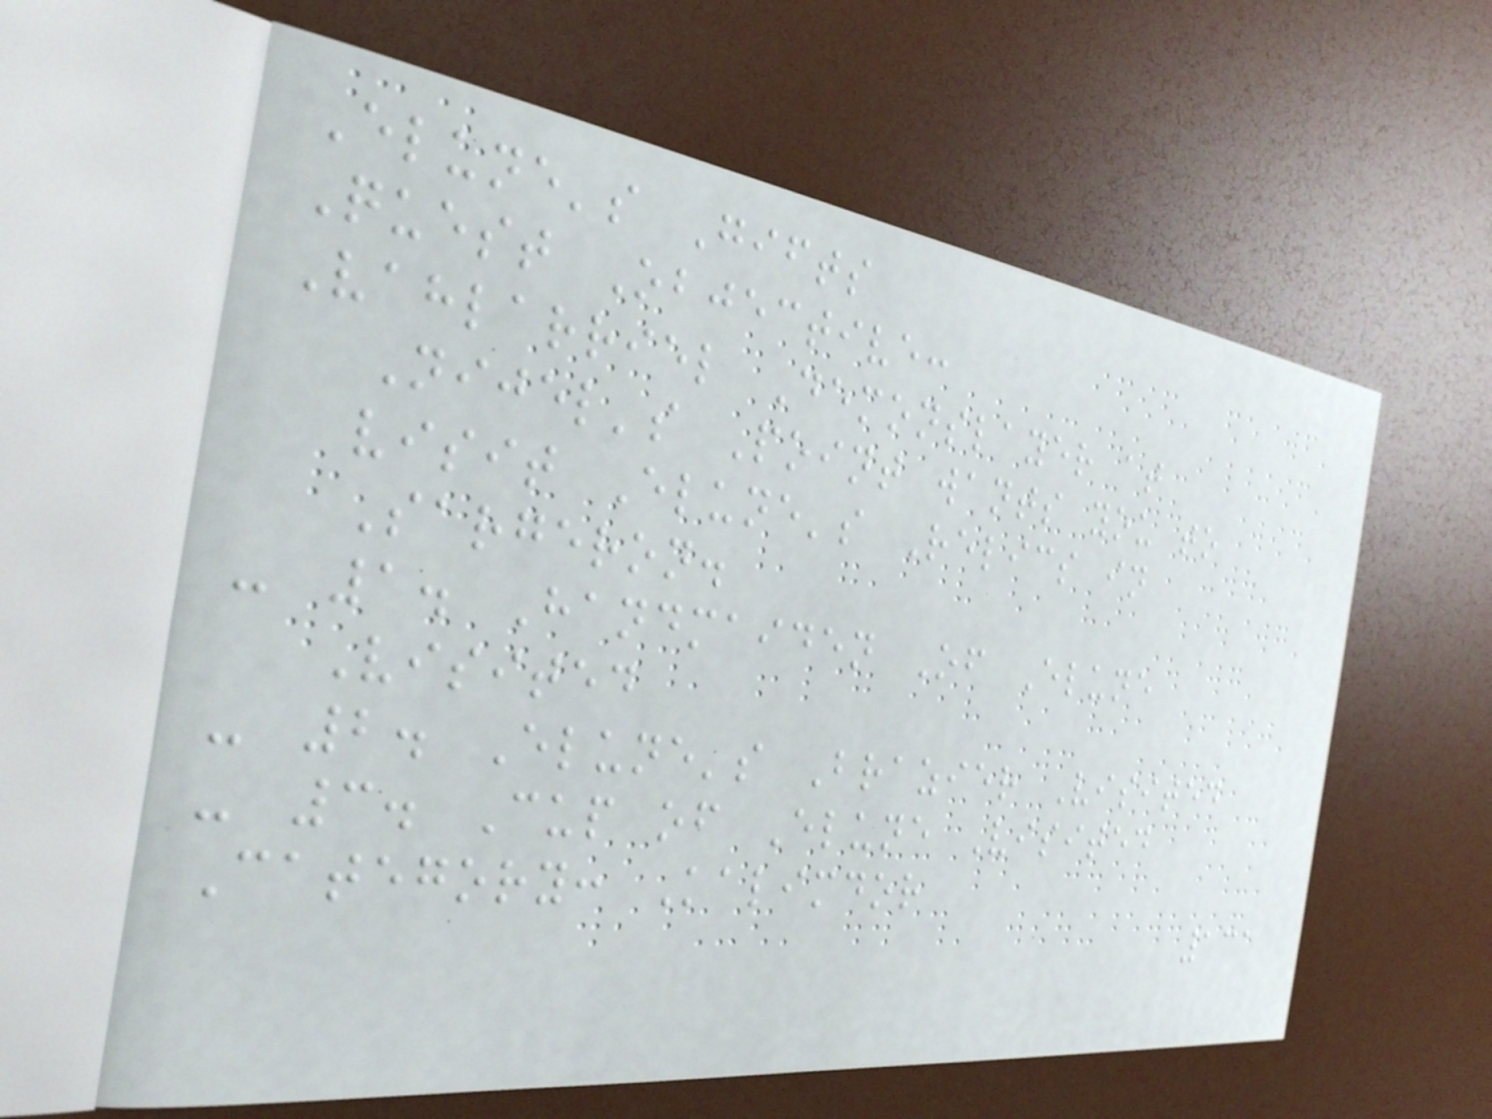Elune's Gifts
Quest Objective:
Vahlarriel Demonslayer at
Nijel's Point wants you to
visit Elune's Relics in
Sargeron.
- 1. Handmaiden Of Elune
Visited
- 2. Elune's Brazier Visited
- 3. Cup of Elune Visited
Category: Kalimdor
131
